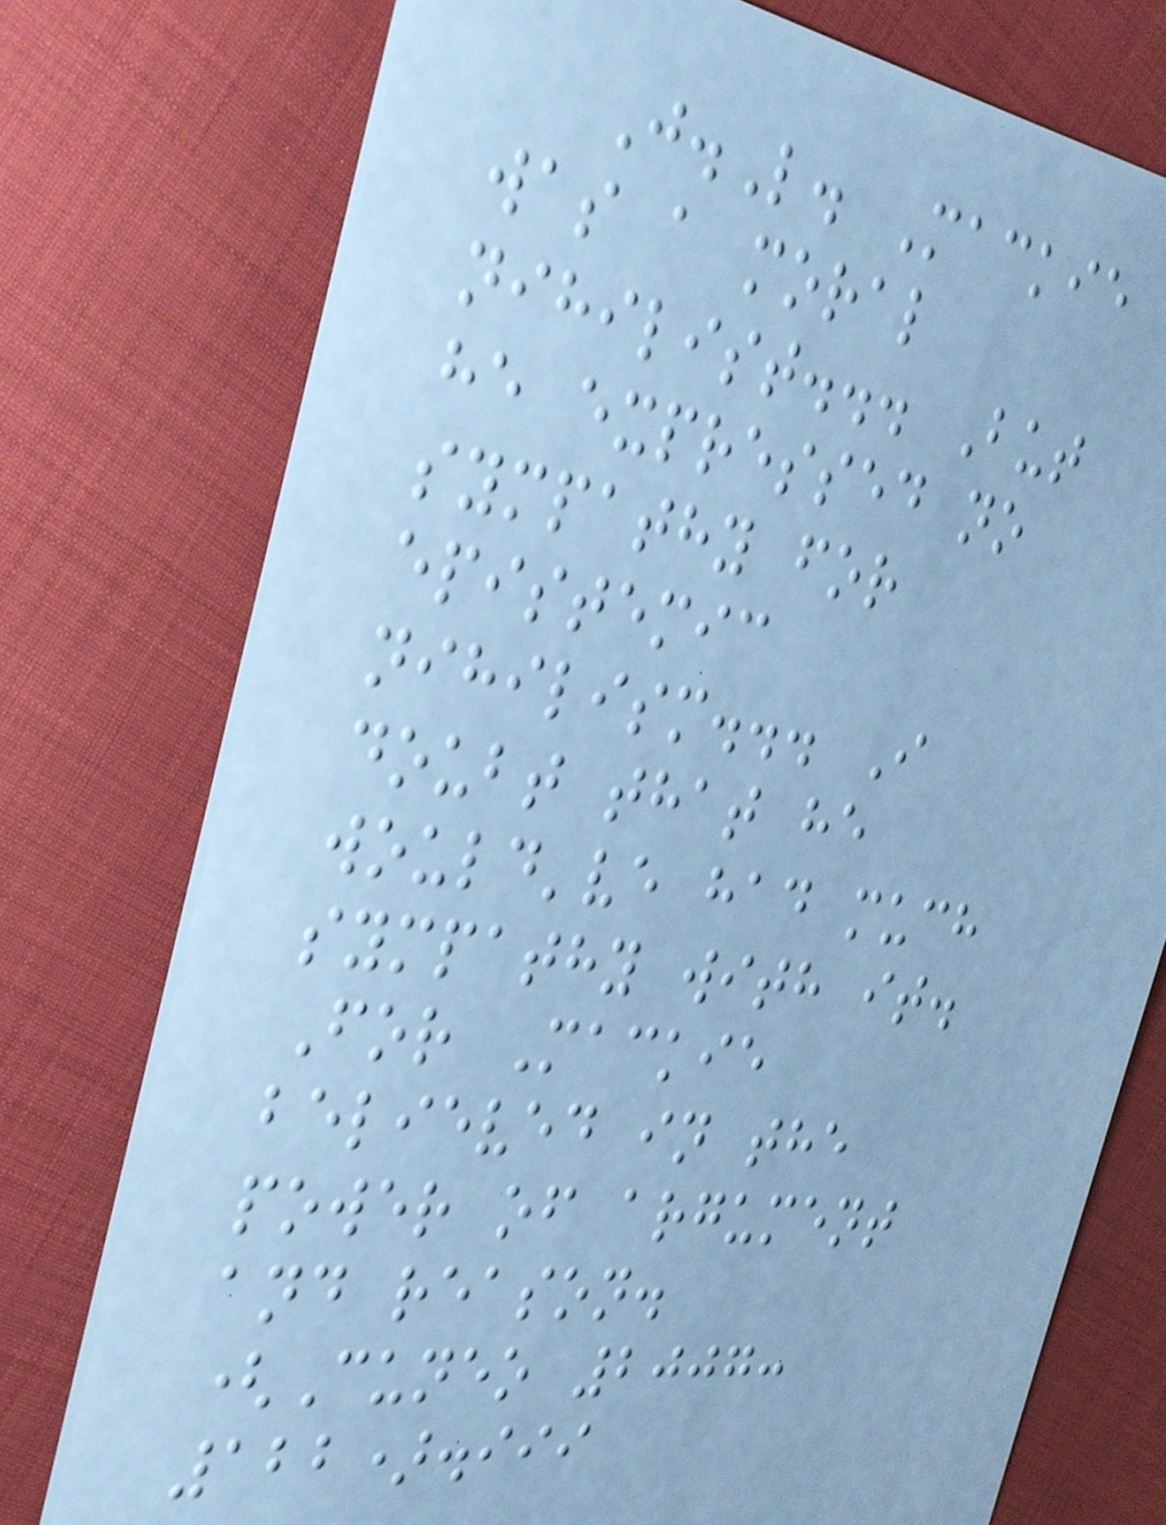J.L. Mackie
was a moral
nihilist... But
he expressed no
sympathy for
epistemic
nihilism... I
doubt that he
would've had much
sympathy with it.
For Mackie
believed in the
power of argument
and reason.
(Cuneo 2007:
122).iii
